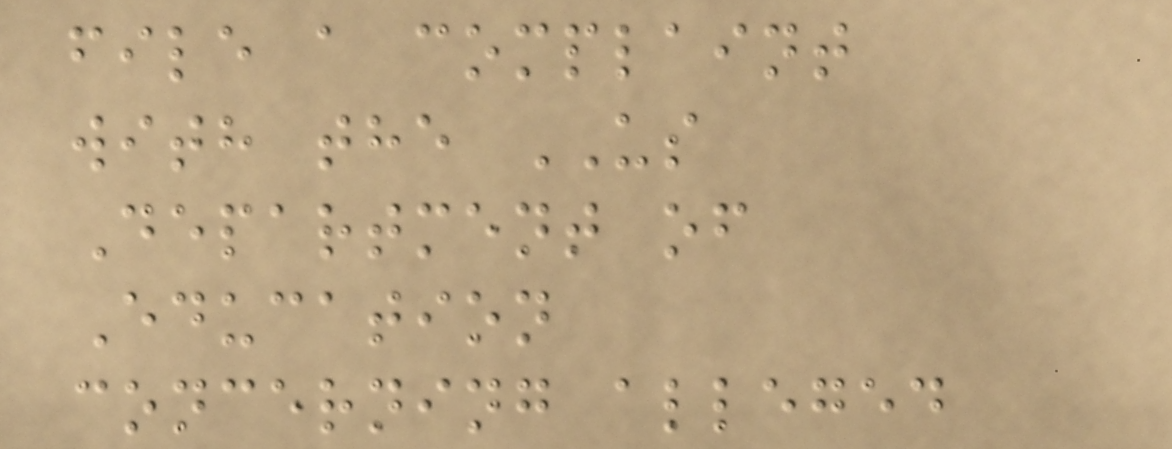file a complaint
with the US
Department of
Education
concerning alleged
